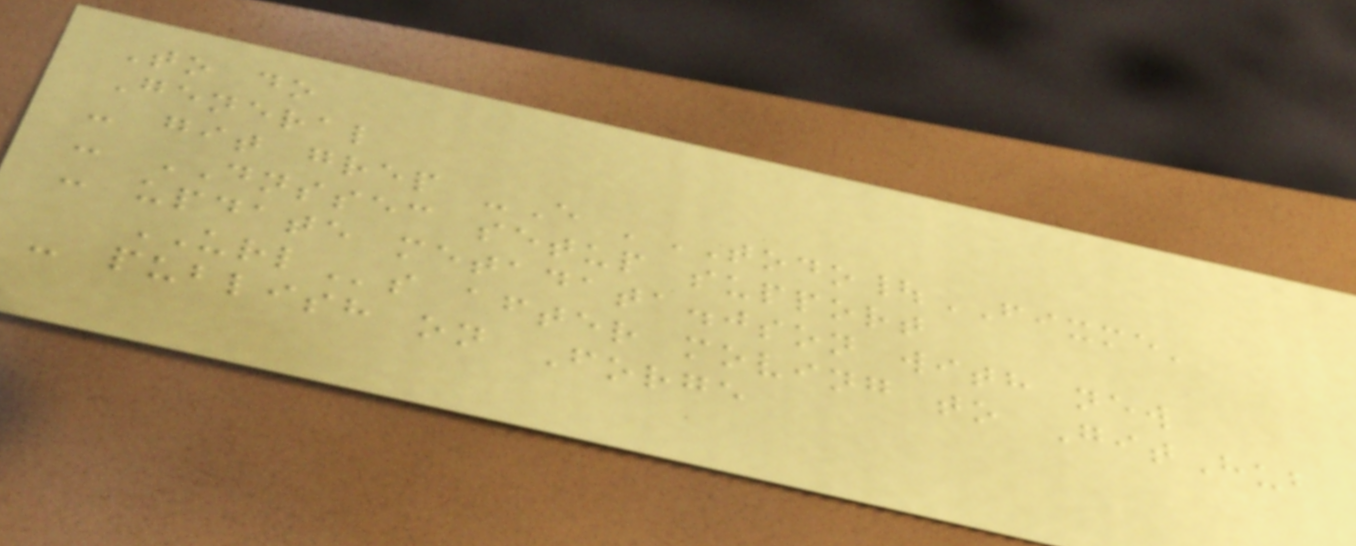To do
General
- git grep -E 'TODO|FIXME'
- DNSSEC setup support
- update metadata.json with new
URLs after moving to GitHub
- publish on Forge
